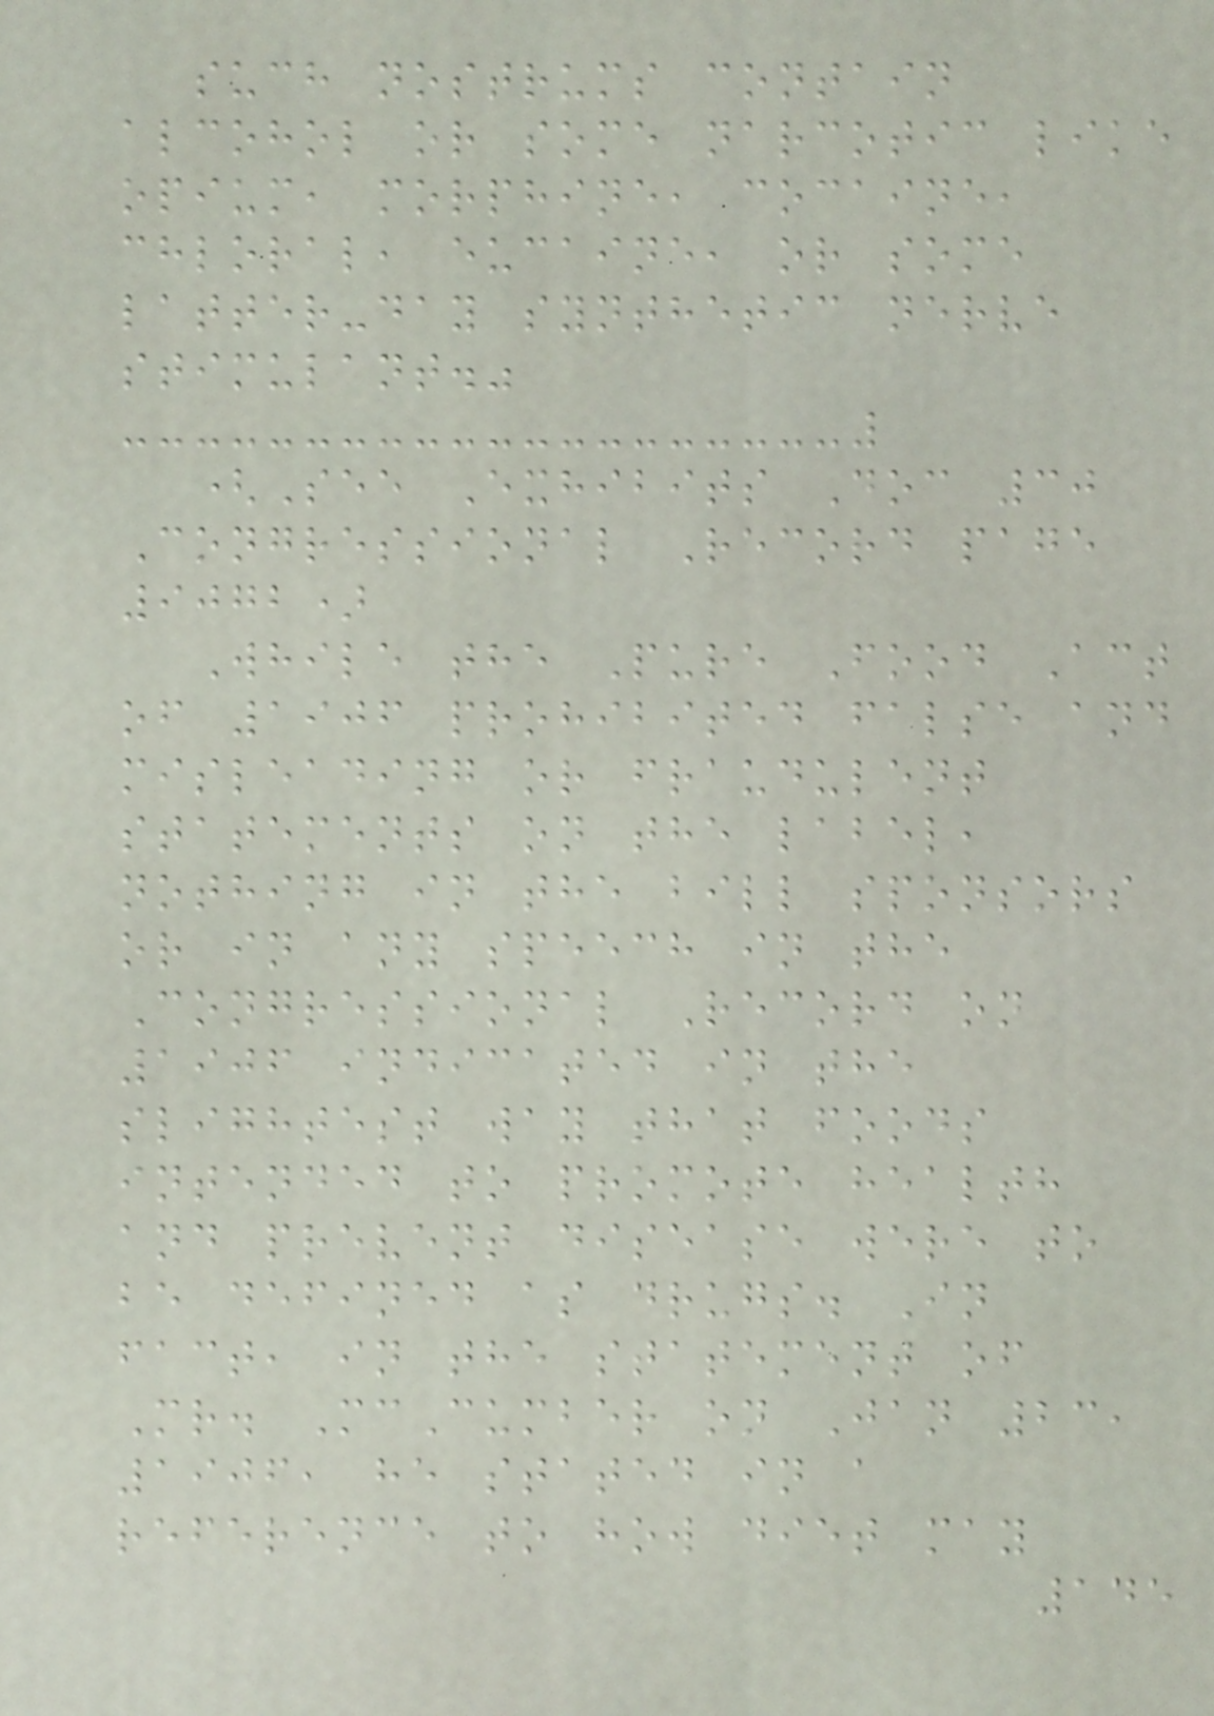such nostrums contain
alcohol or some narcotic like
opium, morphine, cocaine,
chloral, eucaine, or some
latter-day synthetic nerve
stimulant."
(See Exhibits Doc 30
Congressional Record page
9072)
While the Pure Food Act
of 1906 prohibited false and
misleading or fraudulent
statements on the label,
nothing in the bill sponsors
or in any speech in the
Congressional Record on
1906 indicated in the
slightest way that foods
intended to promote health
and prevent disease were to
be defined as drugs. In
fact, in the statement of
Mr. McCumber on Jan 23,
1906, he stated in a
reference to how diet may
145
